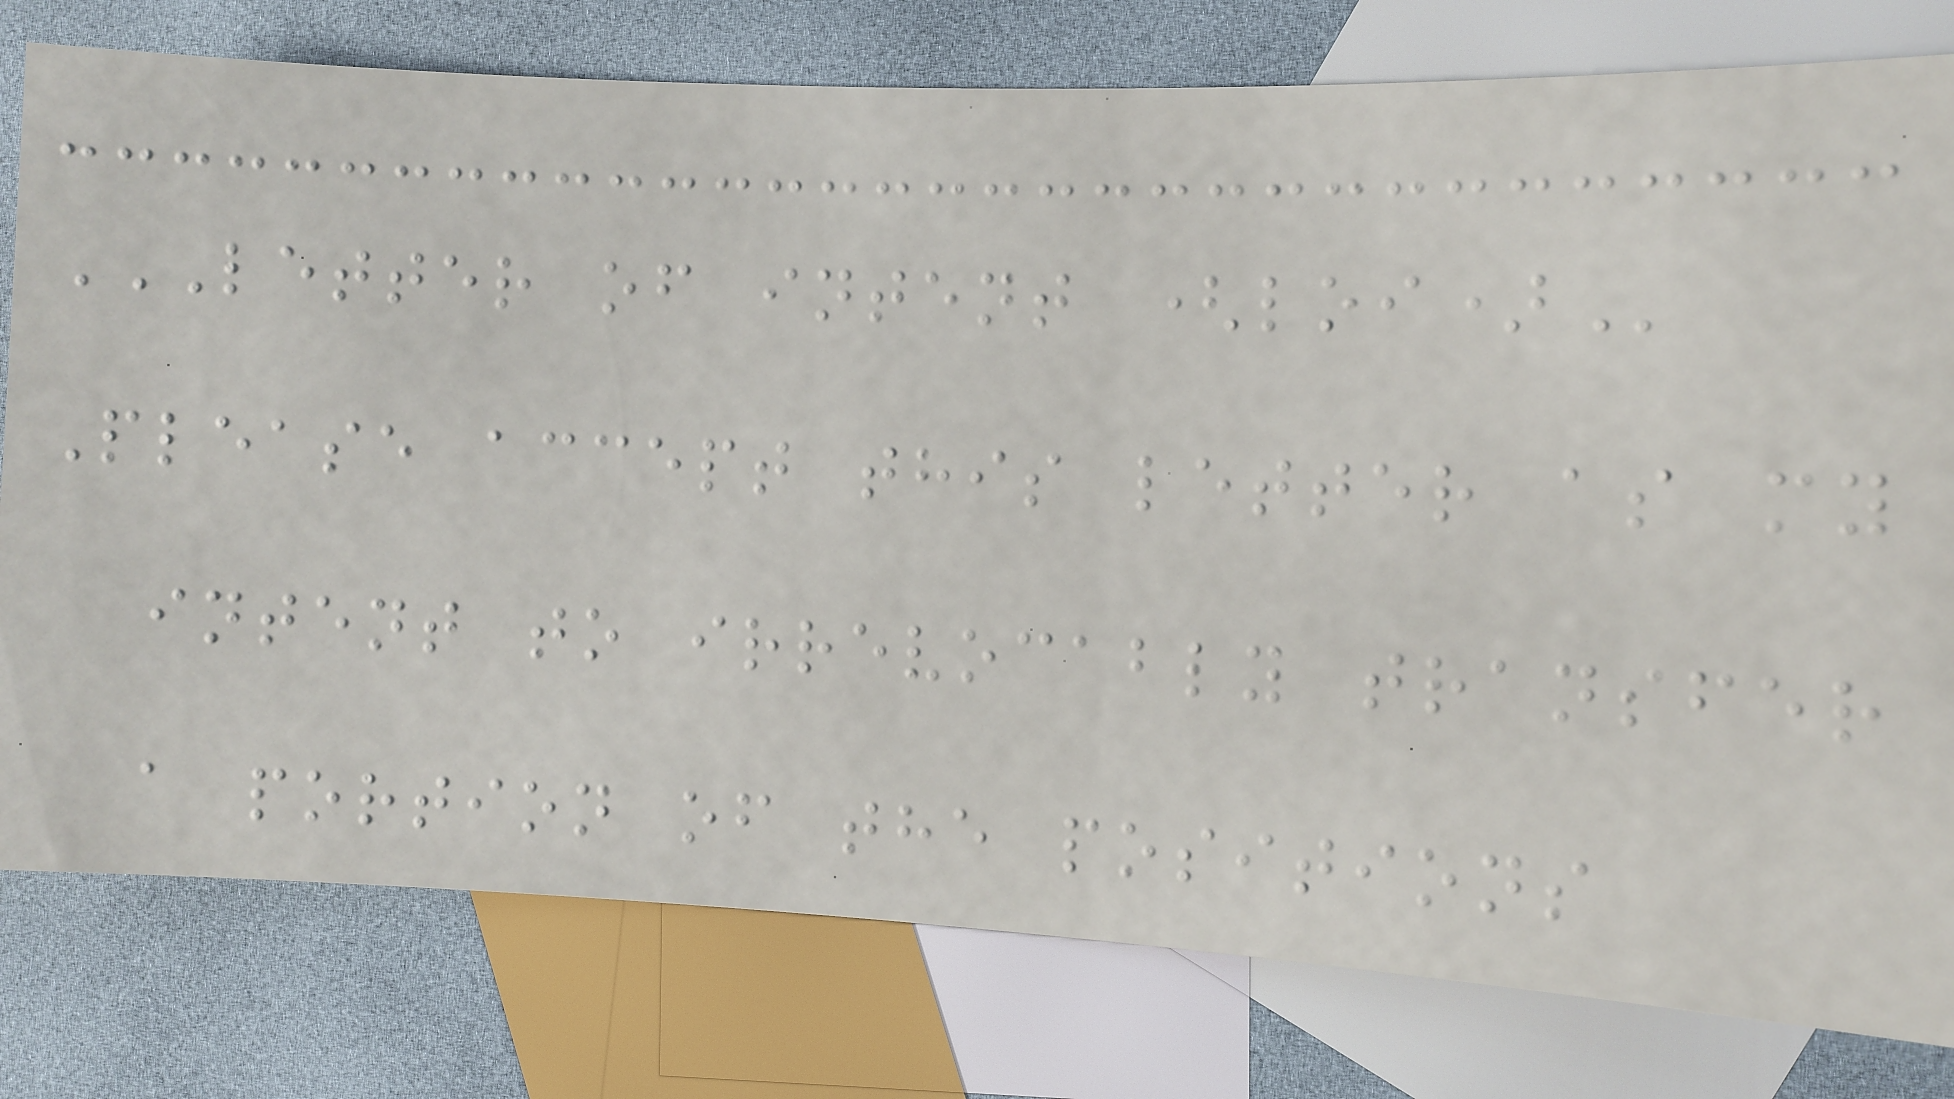LETTER OF INTENT (LOI)
Please accept this letter as my
intent to irrevocably transfer
a portion of the positions
